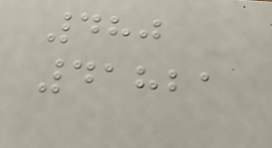480
41821
